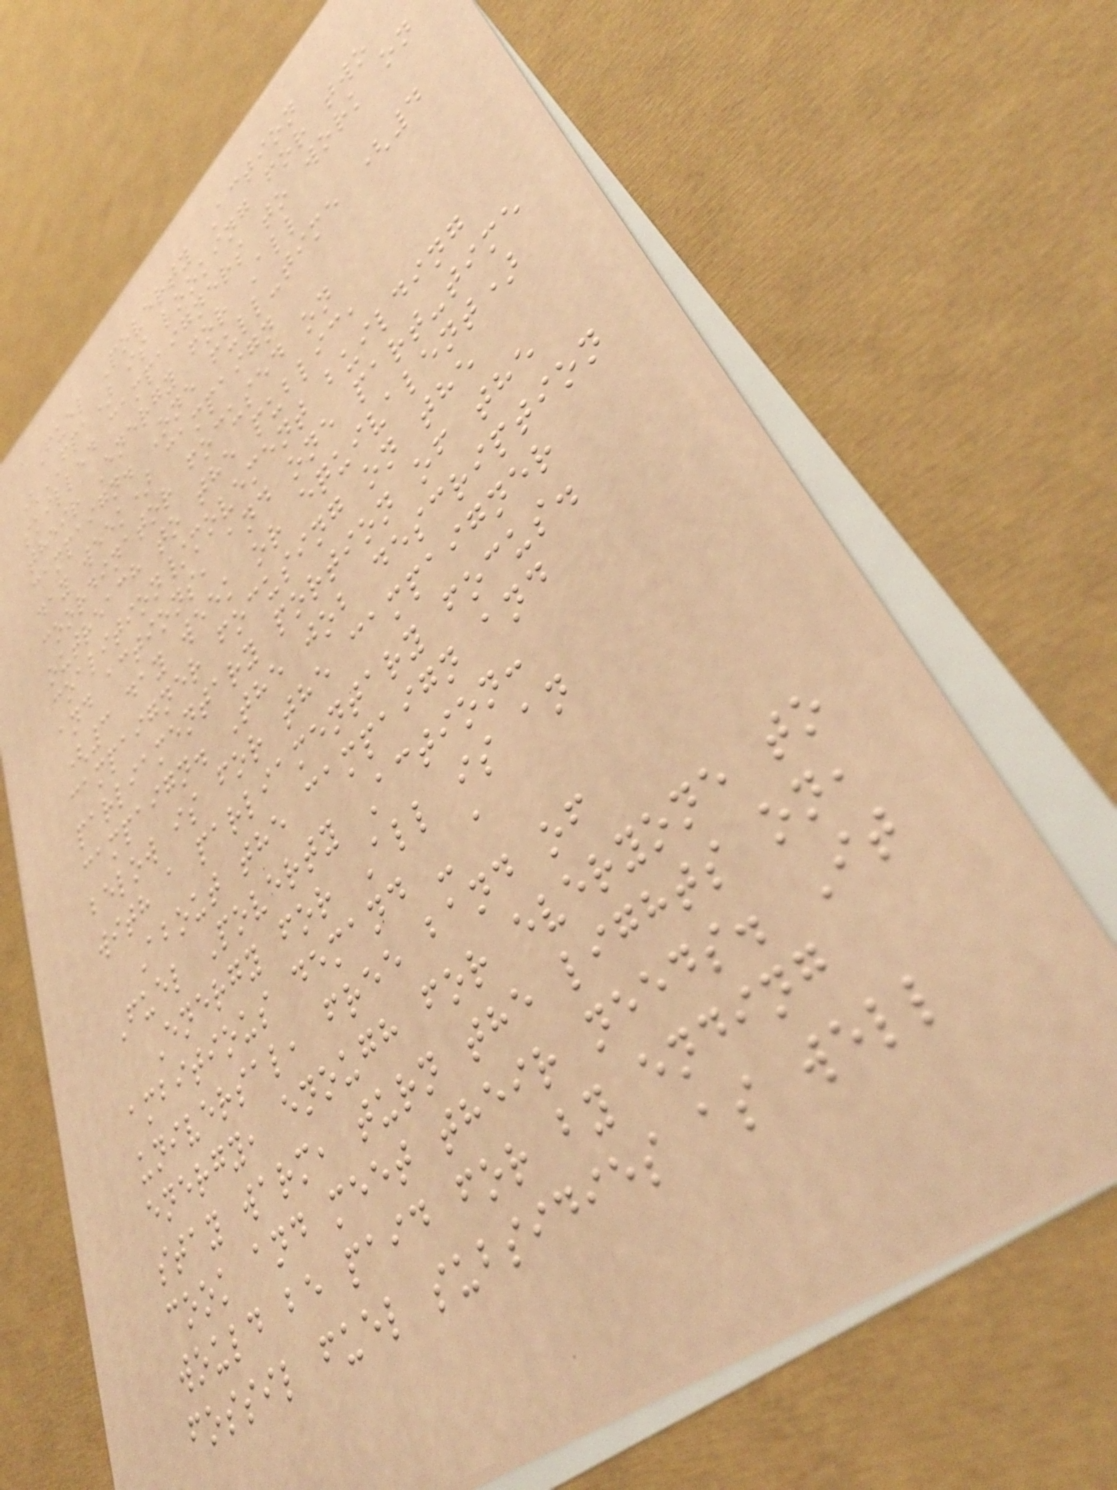Fuel Poverty Action
(FPA) is looking for two
skilled campaigners to work on
their Energy for All
campaign. One full-time (4
day week) campaign
coordinator focused on
outreach to the public,
coalition/movement building
and actions, and one part-time
(3 day week or equivalent)
campaigner focusing on the
parliamentary portion of the
campaign. The job description
below is for the campaigner
with a parliamentary focus.
About the campaign and
Fuel Poverty Action:
Energy for All is an
ambitious demand - a
universal, free band of
energy, enough for everyone to
stay warm, turn the lights on,
cook and meet their needs. It
would be paid for by ending
fossil fuel subsidies as well
